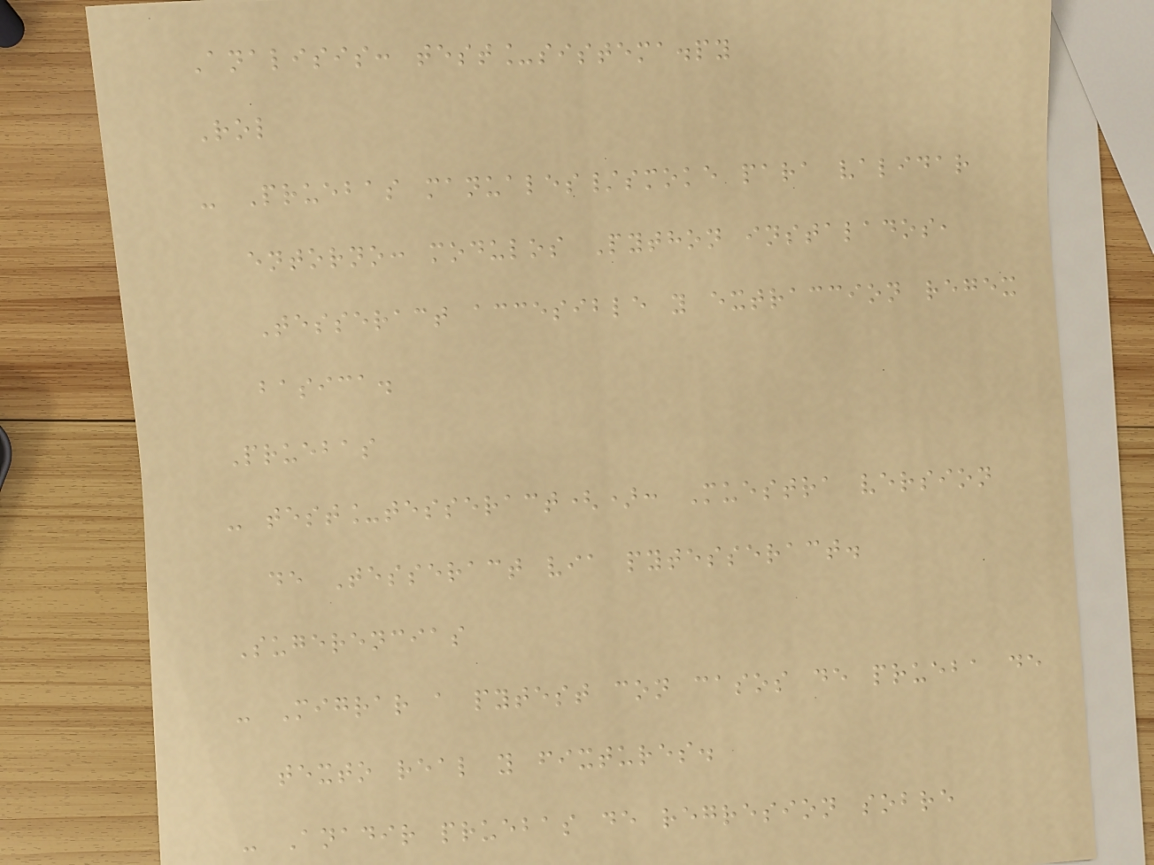Analisis: test_sistema.py
Rol
- Pruebas manuales/smoke para validar
entorno: modulos Python instalados,
Tesseract accesible y extraccion regex
basica.
Pruebas
- test_tesseract(): Muestra version
de Tesseract via pytesseract.
Sugerencias
- Migrar a pytest con casos de prueba de
texto real y fixtures.
- Anadir pruebas de regresion sobre
